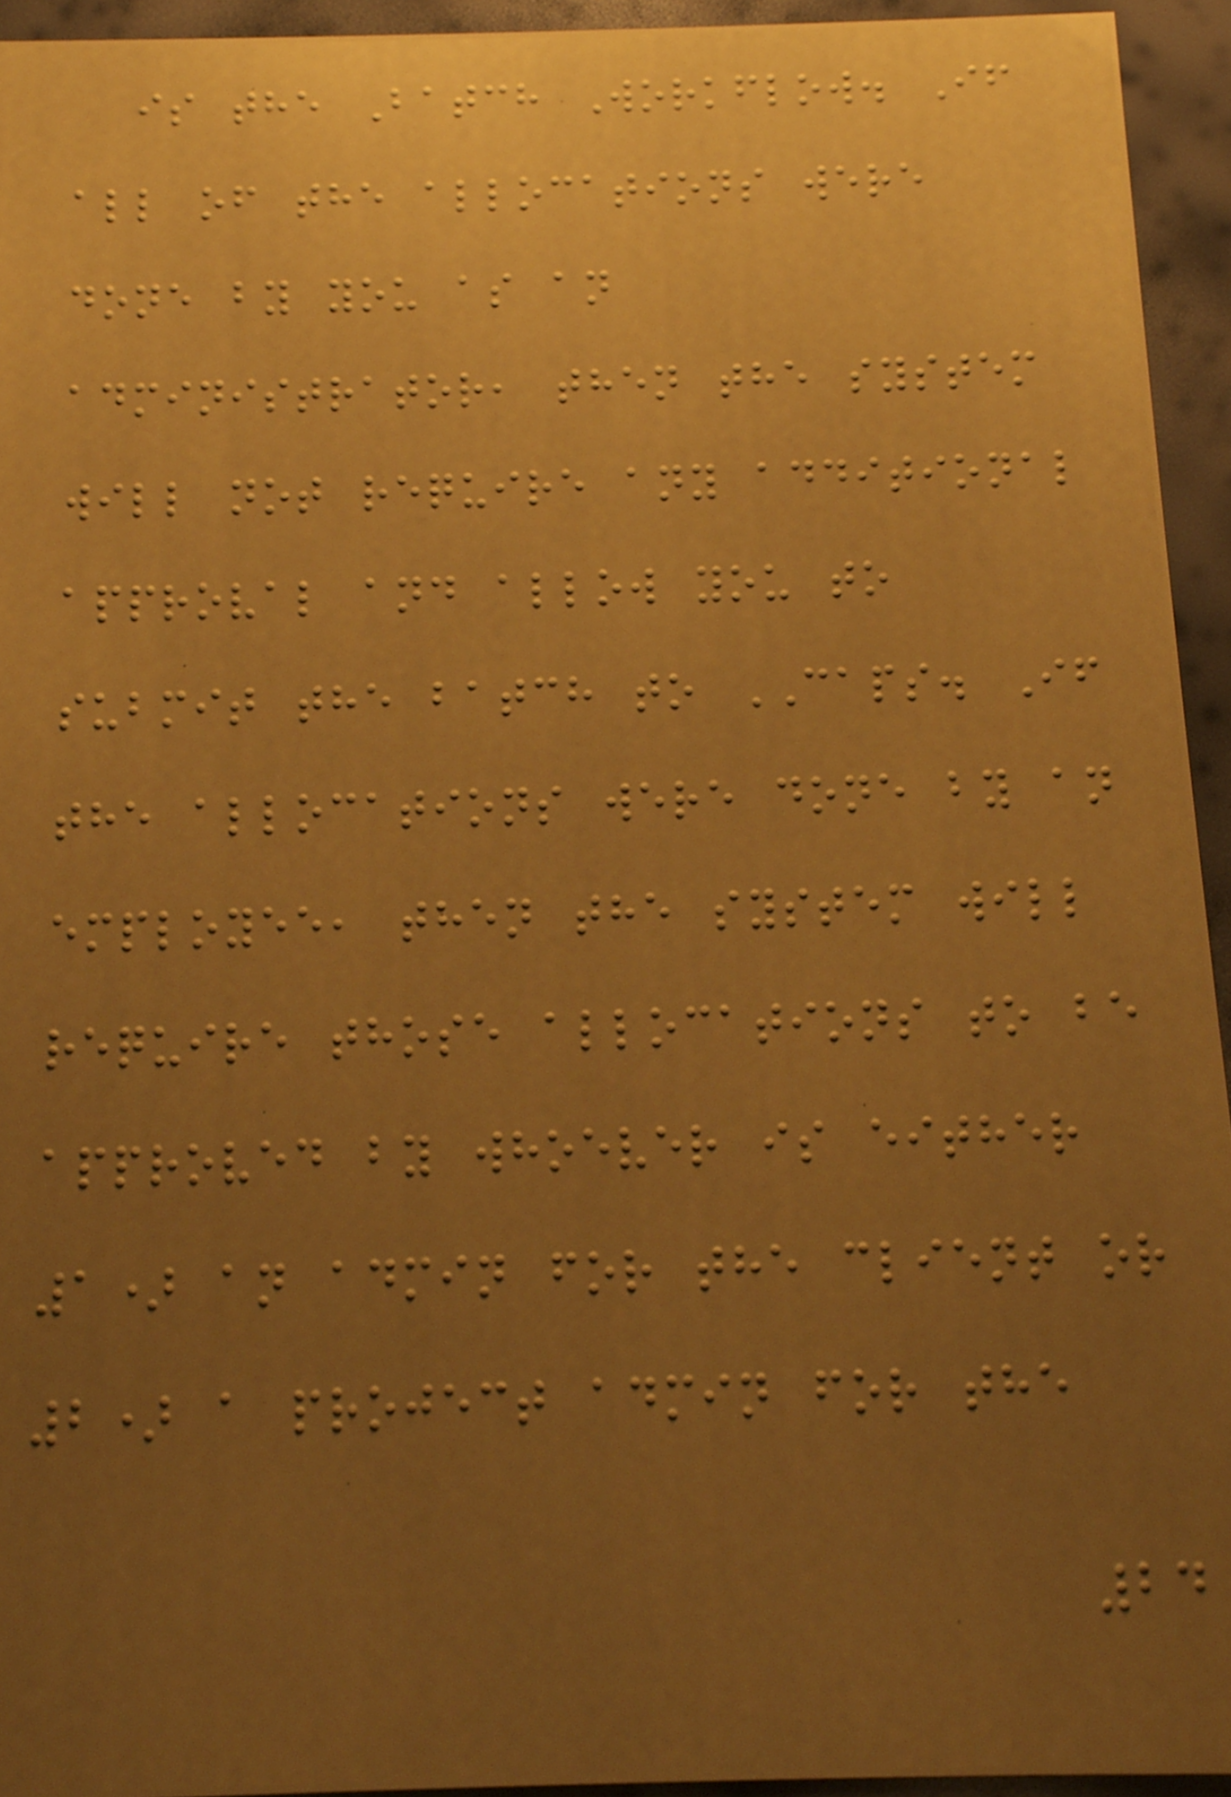is the Batch Workflow. If
all of the allocations were
done by you as an
administrator, then the system
will not require any additional
approval and allow you to
submit the batch to CAPS. If
the allocations were done by an
employee, then the system will
require those allocations to be
approved by whoever is either
1) an admin for the client or
2) a project admin for the
24
